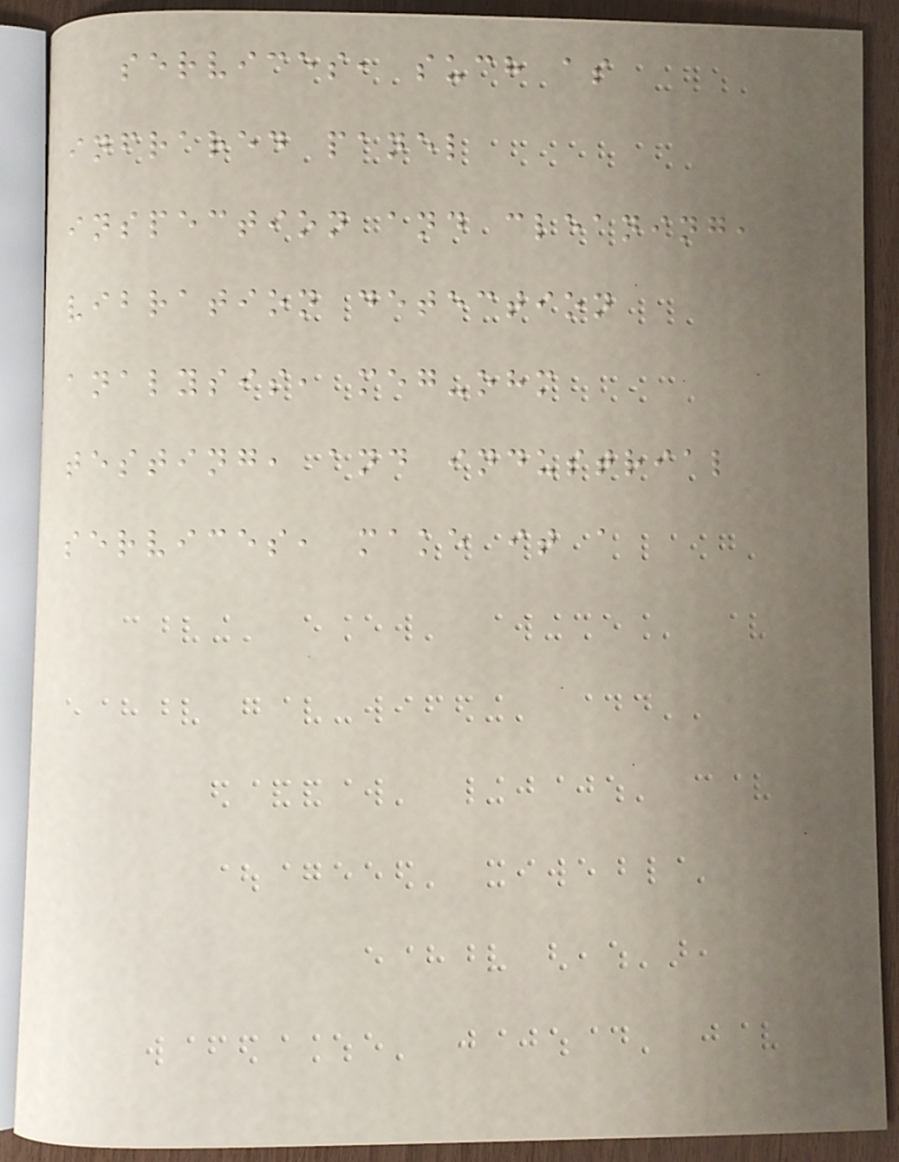services, such as
infrared panel
inspection and cleaning,
vibration detection
analysis, meg-ohm
testing, and industrial
services, make it a
